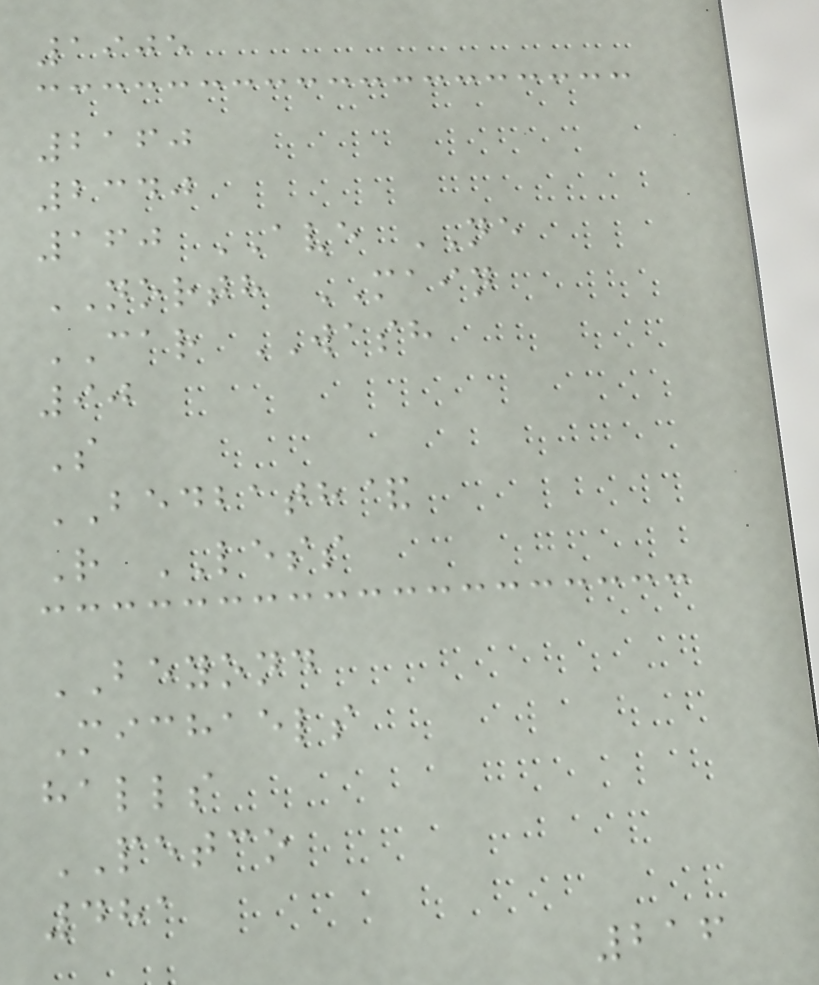1905
2160
2340
160 AVE NE
NORTH MAIN
CAR WASH
90
S
BEDBATH&
R LESS
BEYOND
Michaels
halls
PETCO
481
216
